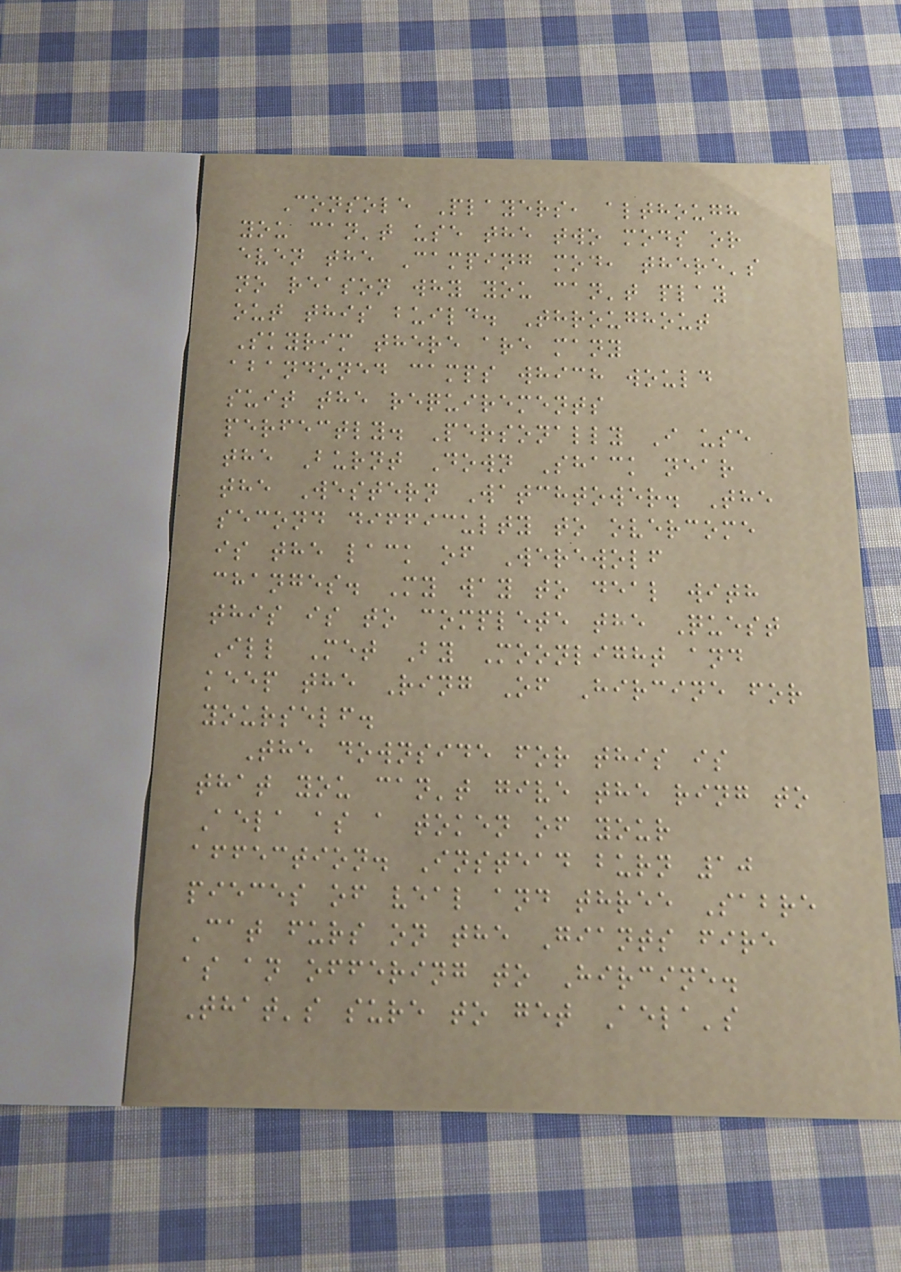Console Players, although
you can't use the two mods or
even the Camping mod, there's
no reason why you can't play
out this build. Throughout
Skyrim there are many
abandoned camps which would
suit the requirements
perfectly. Personally I use
the Burnt Down Shack near
the Western Watchtower. The
second difficulty to overcome
is the lack of Werewolf
changes. My way to deal with
this is to complete the Quest
Ill Met By Moonlight and
keep the Ring Of Hircine for
yourself.
The downside for this is
that you can't give the ring to
Aela as a token of your
affection. Instead burn 10
pieces of veal and three Sabre
Cat furs on the Giants fire
as an offering to Hircine.
That's sure to get Aela's
